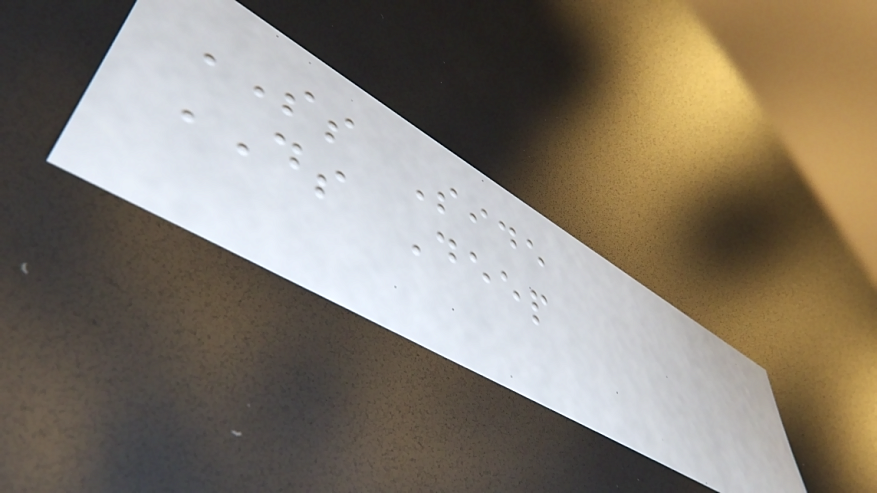SS Side
DS Deep
